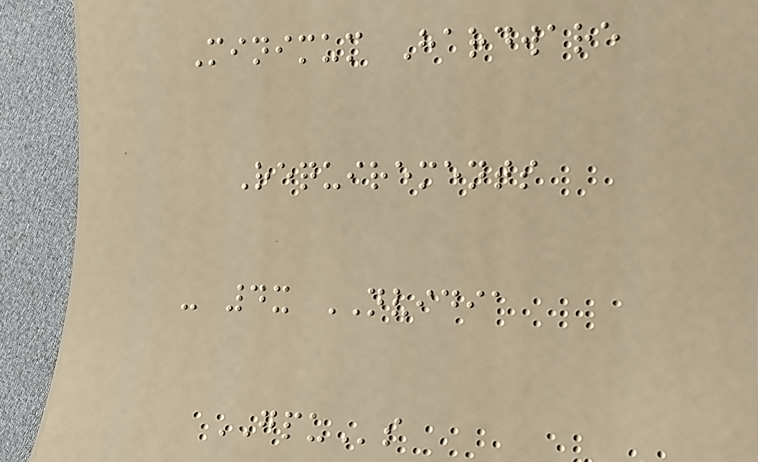Minimum Hardware
Requirements
- 4x NVIDIA
GPUs
